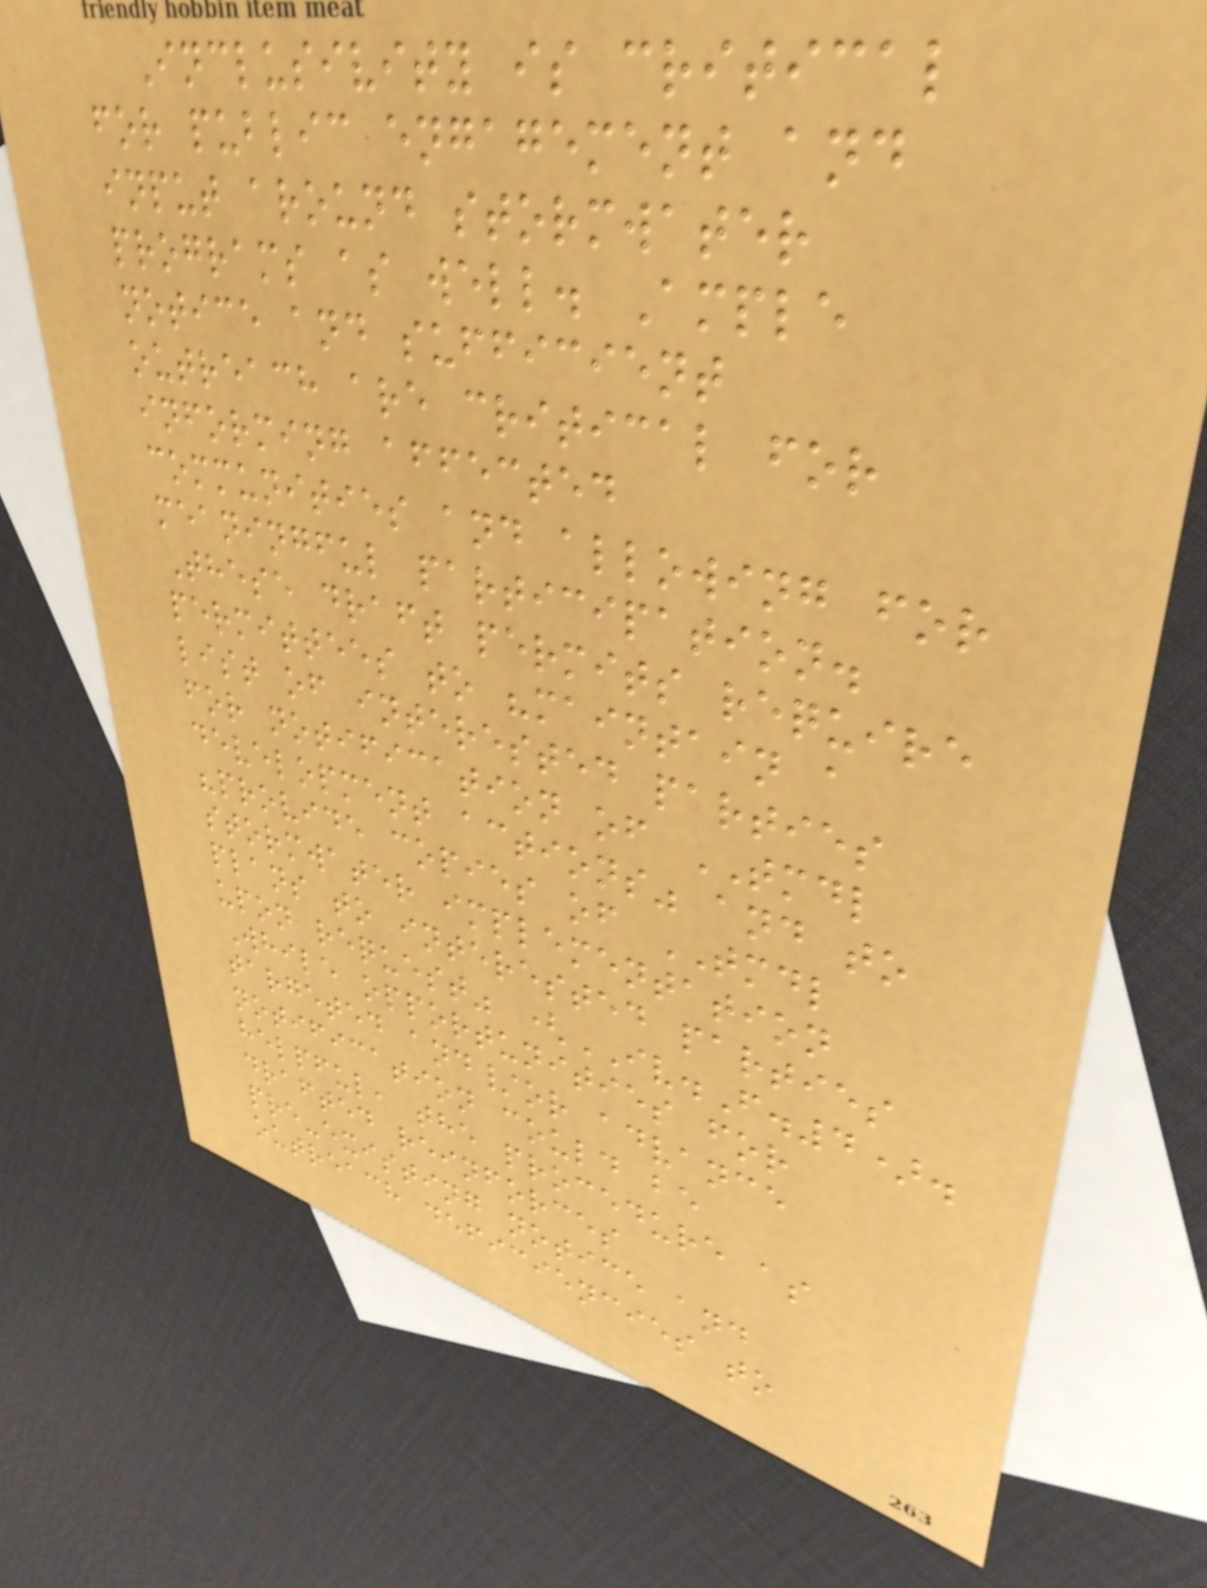Inclusivity is critical
for public engagement and
input around stormwater
programs as well. Ample
notice and sufficient
outreach are critical for
informing affected
communities and allowing for
meaningful participation.
These draft permits require
permittees to "maintain a
list of interested parties
for notification of TMDL
development actions" and to
"provide copies of TMDL
stormwater implementation
plans to interested parties
upon request" (IV.F.4).
While opportunities for
targeted and/or advance
notification could be
helpful, the procedure as
drafted reinforces
pre-existing notice and
outreach deficiencies to
